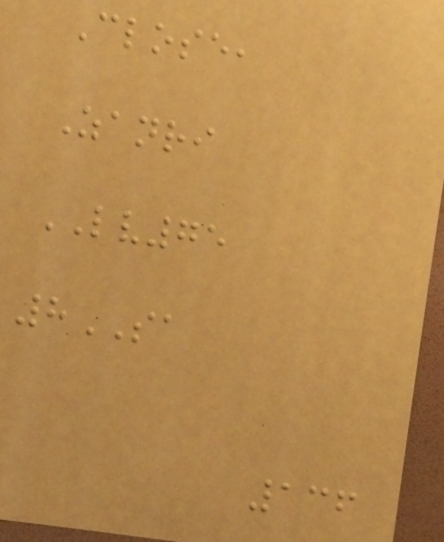Close,
Zanri
LV75
8SA
136
